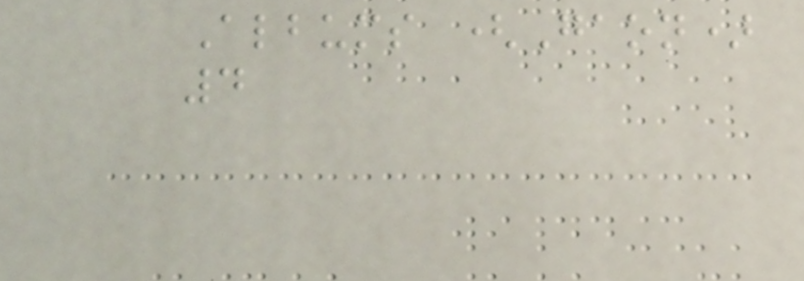Albums (Gaon)
4
